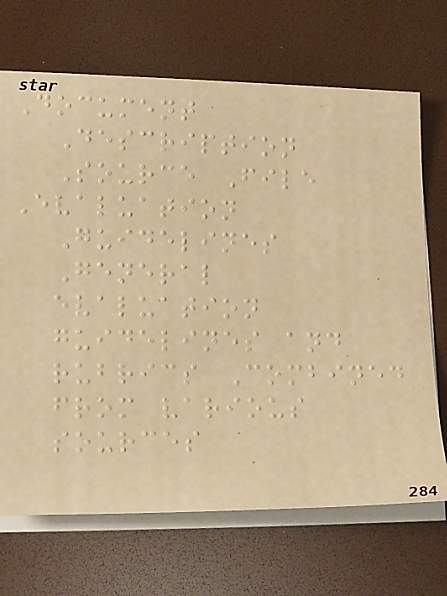Document
Description
Source File
Evaluation
Guidelines
General
evaluation
guidelines and
rubrics Combined
from various
sources
